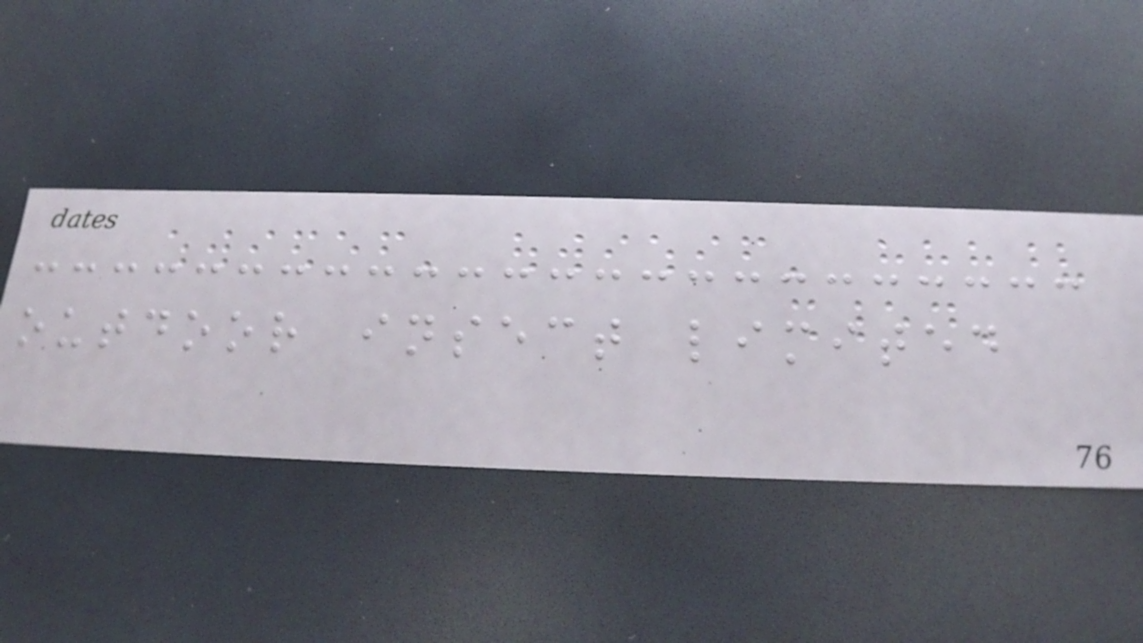outdoor insect limited
